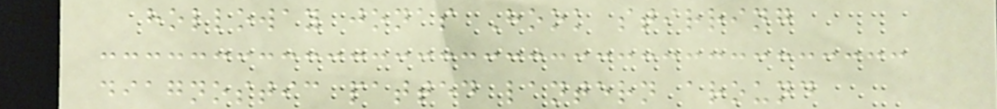holloway jonas Hook stirring
diagnostic patted lantern around
